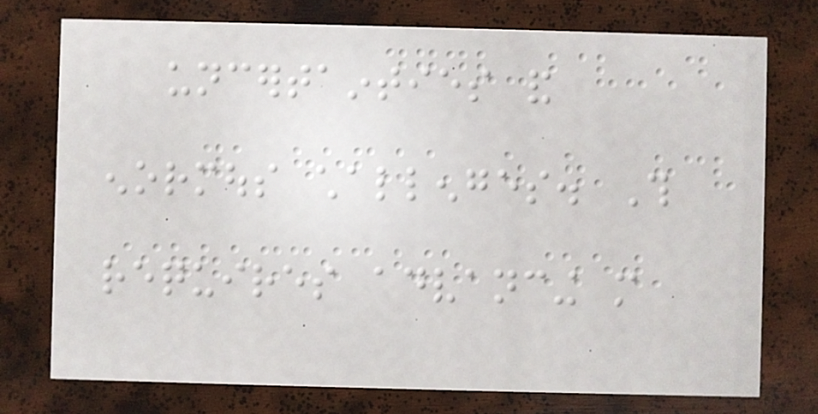uncertainties and
enormous challenges. This
requires advancing more
